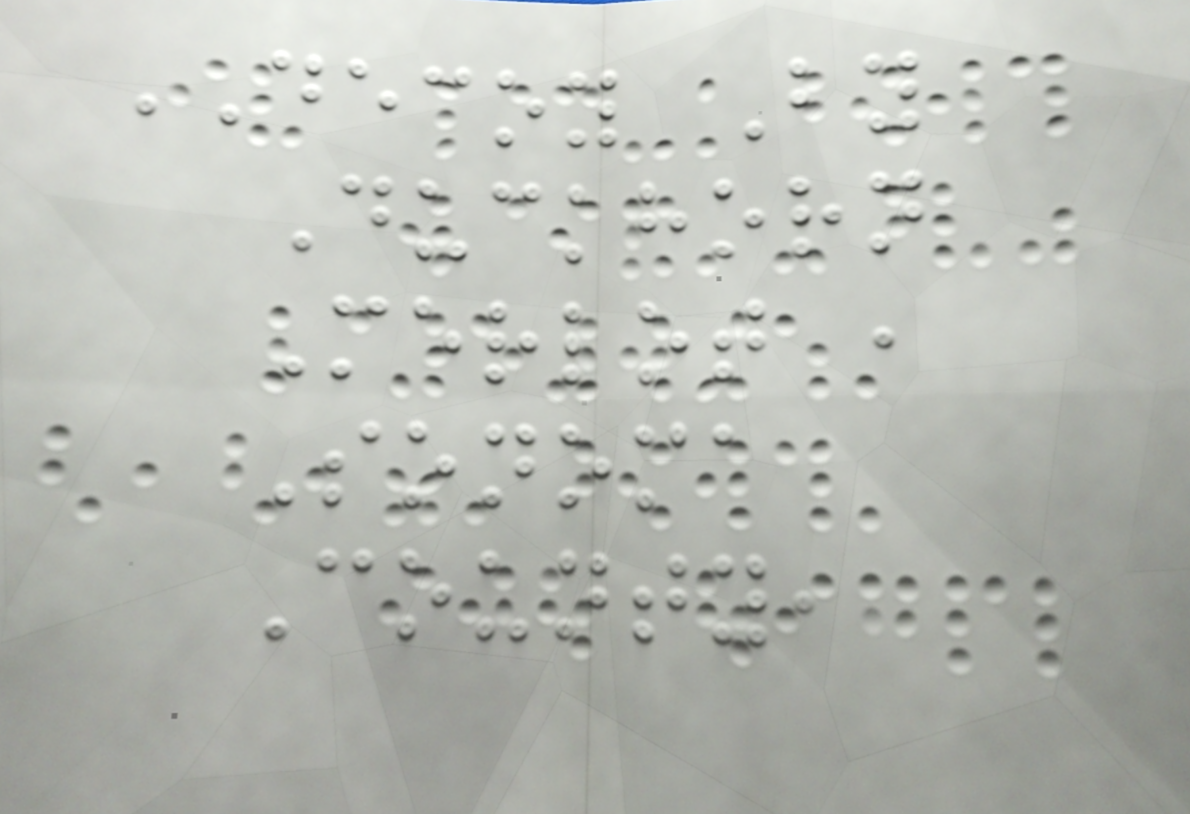DECOY By
Duckhorn
Merlot ,
Sonoma
County,
